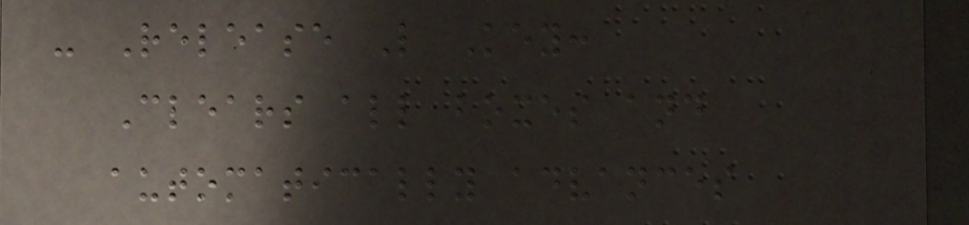- Release L Key:
Clears all boxes and
automatically advances
